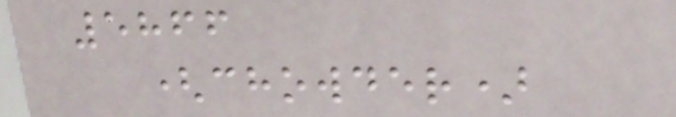5866
(chowder)
